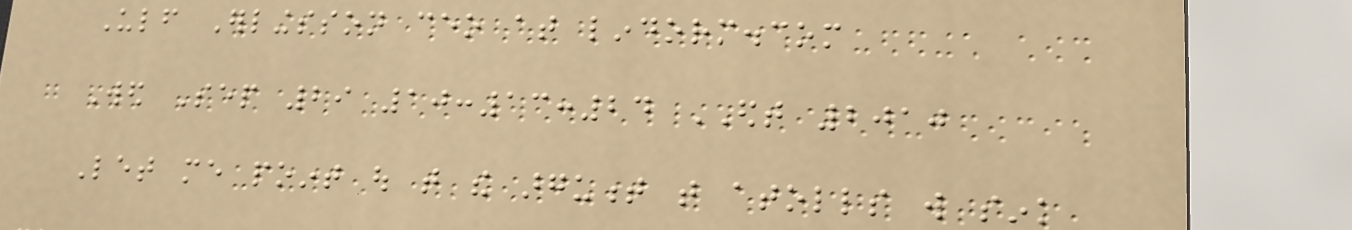Ulf Erlingsson ceo at lindorm.com
Wed Sep 29 10:13:24 EDT 2010
Let me point out that the argument that atolls will sink
